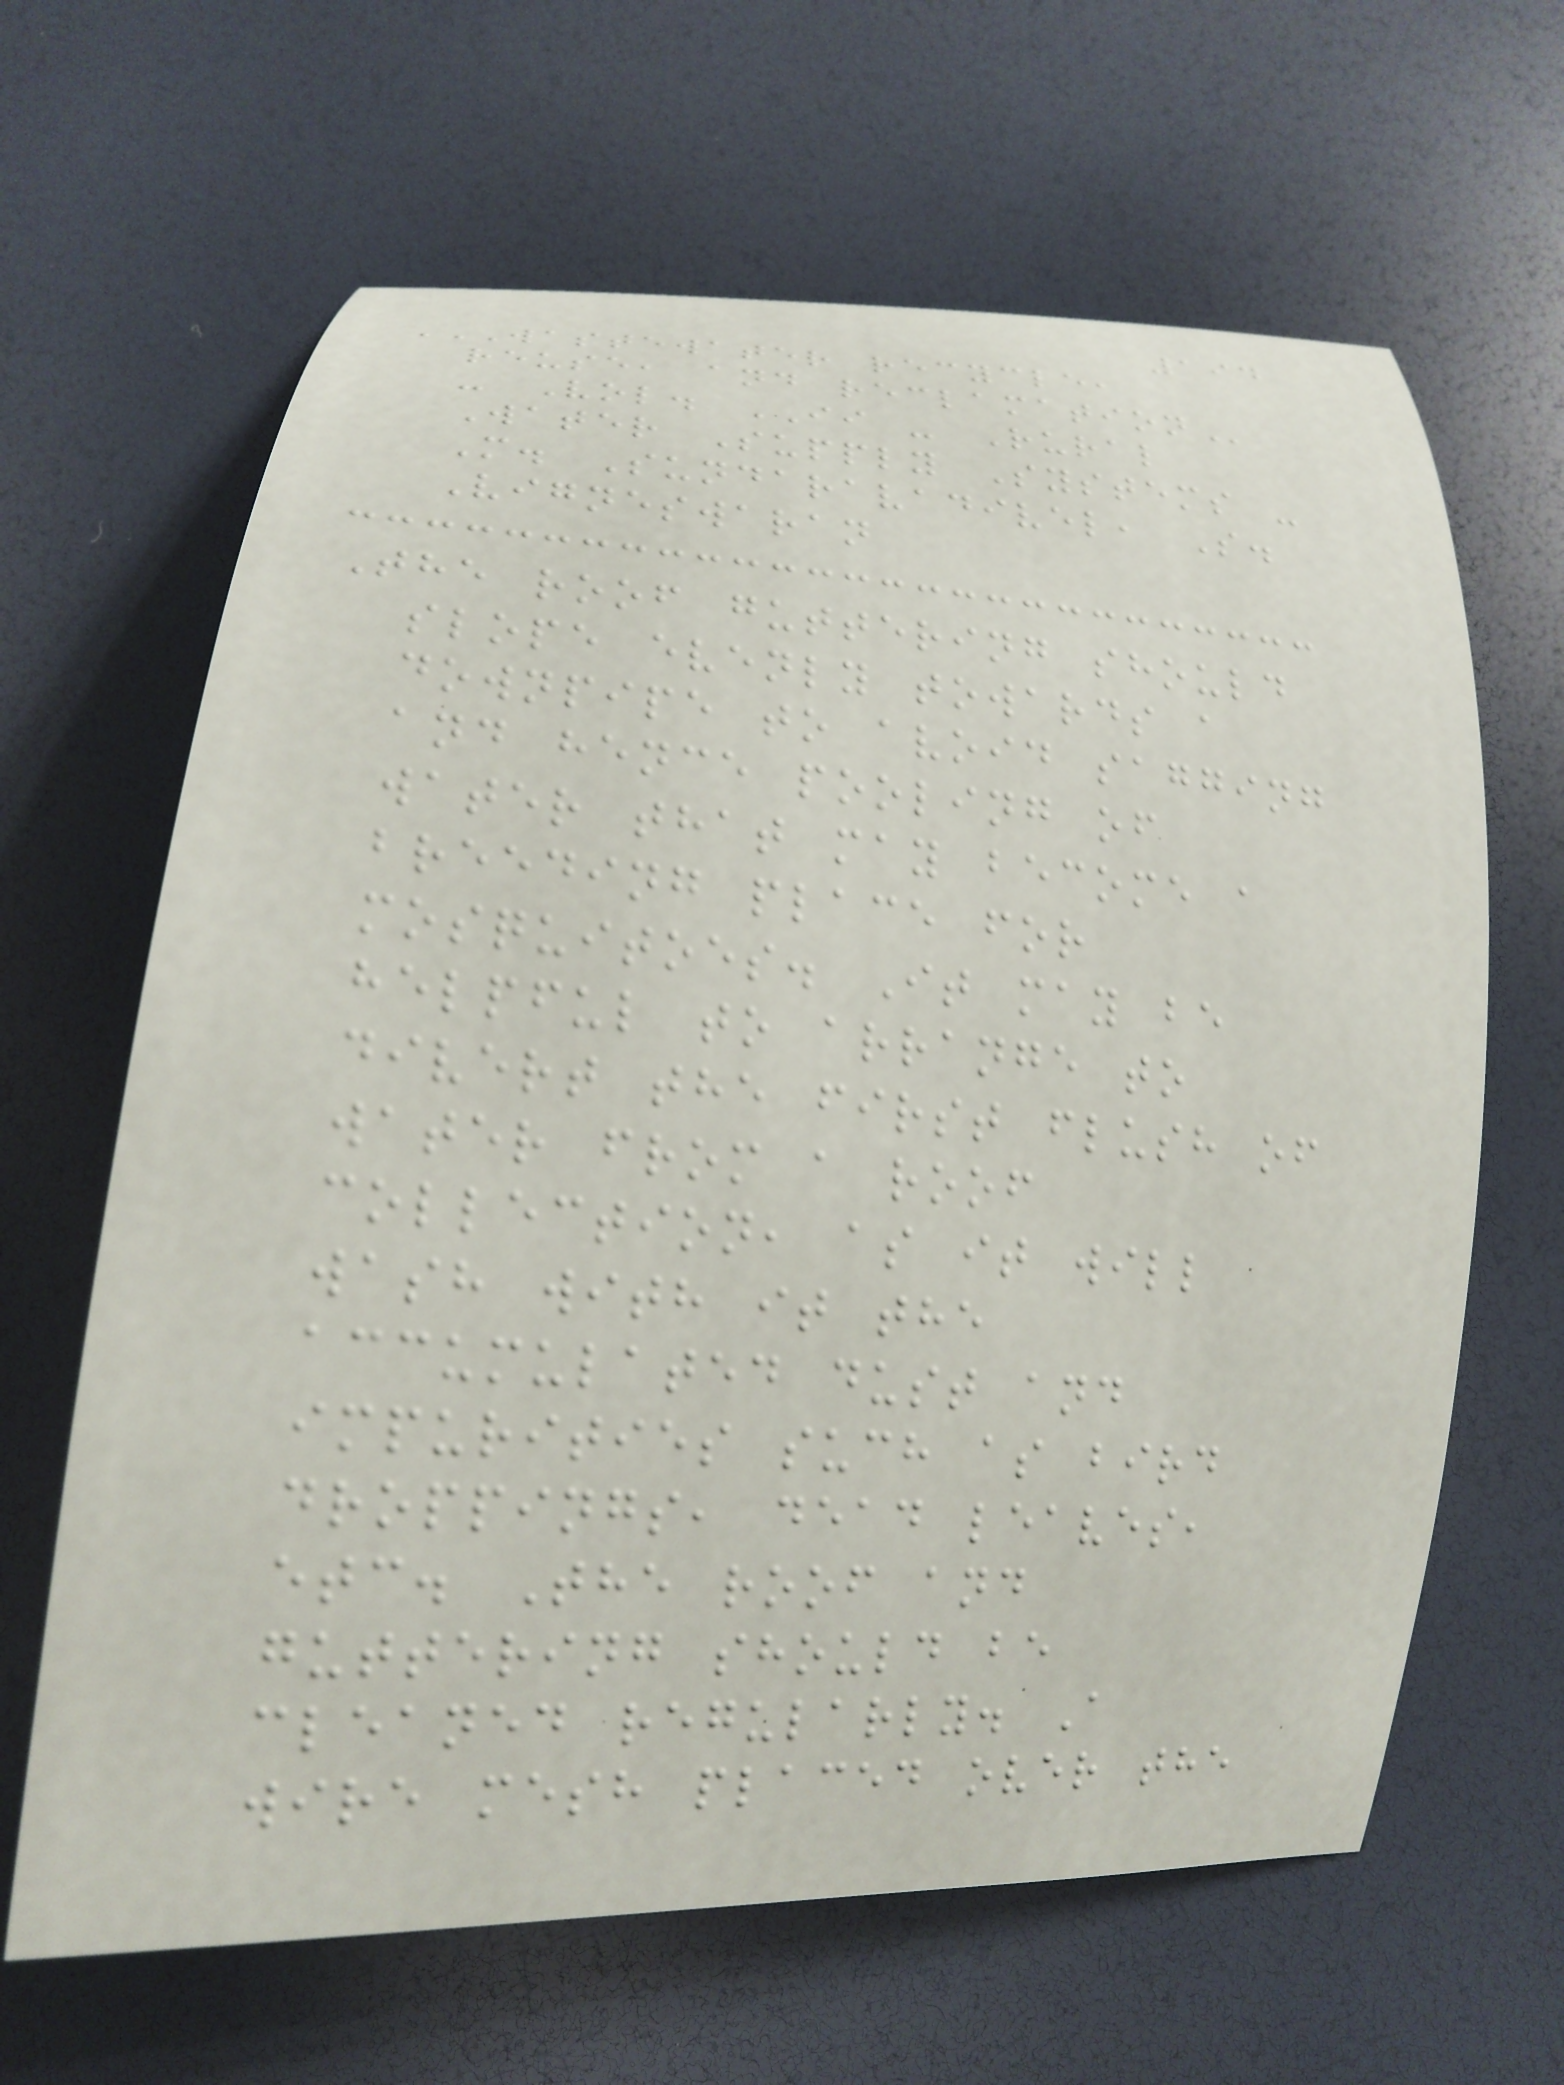194
WASTEWATER RECYCLE,
REUSE, AND RECLAMATION
- Vol. II - Rural
Water Supply Systems -
M. Sundaravadivel, S.
Vigneswaran
The roof guttering should
slope evenly towards a
downpipe to avoid sagging
and hence pooling of
water that may become a
breeding place for
mosquitoes. It may be
helpful to arrange to
divert the first flush of
water from a roof
collection, as it will
wash with it the
accumulated dust and
impurities such as bird
droppings, dead leaves,
etc. The roof and
guttering should be
cleaned regularly. A
wire mesh placed over the
